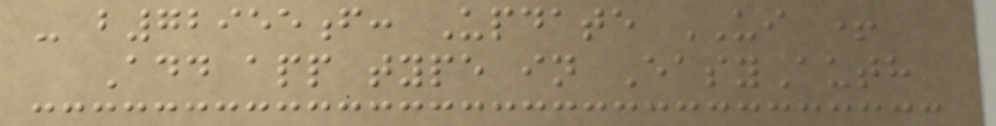- b72955f: Update UI +
Add app type in EasyAuth
